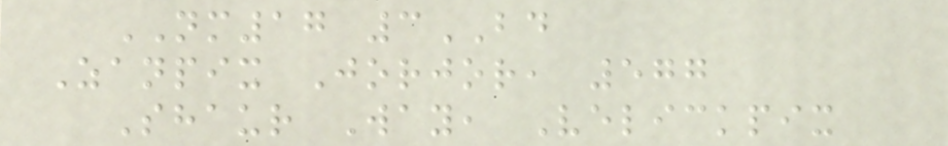NM17 3BD
Zanpix Jorjor, 577
Shaur Way, Velickpix
